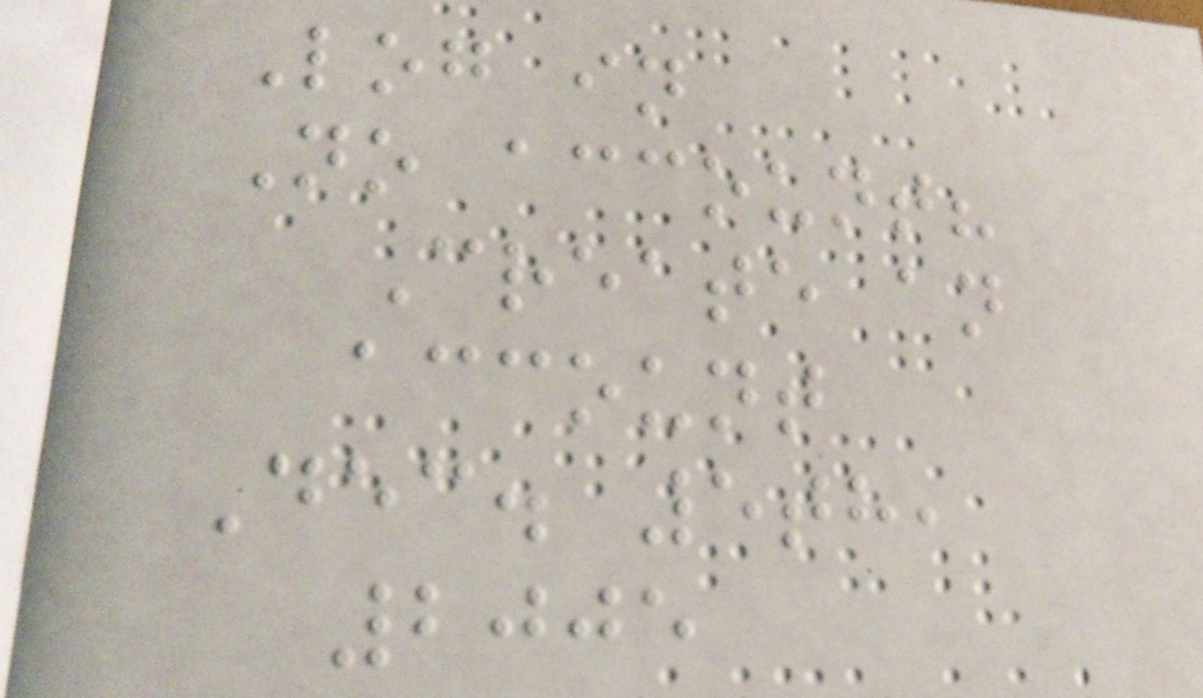Log in
No account?
Create an
account
Dec. 5th,
2005
